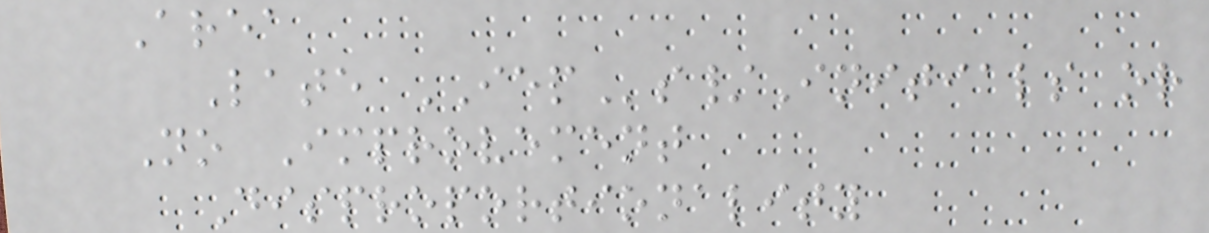Area
Late IEPs/Initials or
No Improvement
Disproportionality
